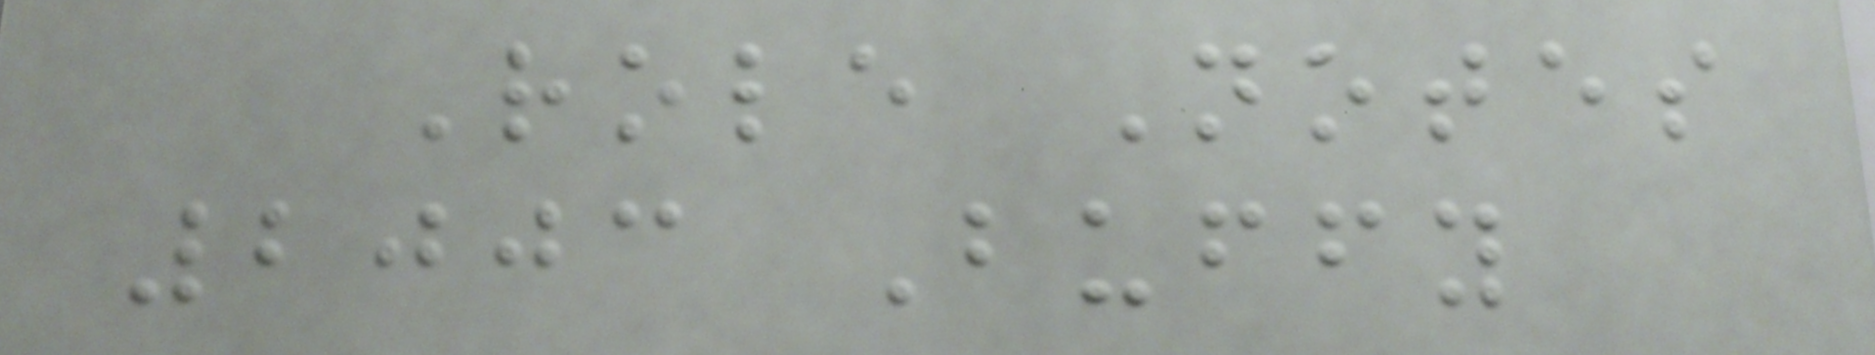Role Notes
2003 Buffy
